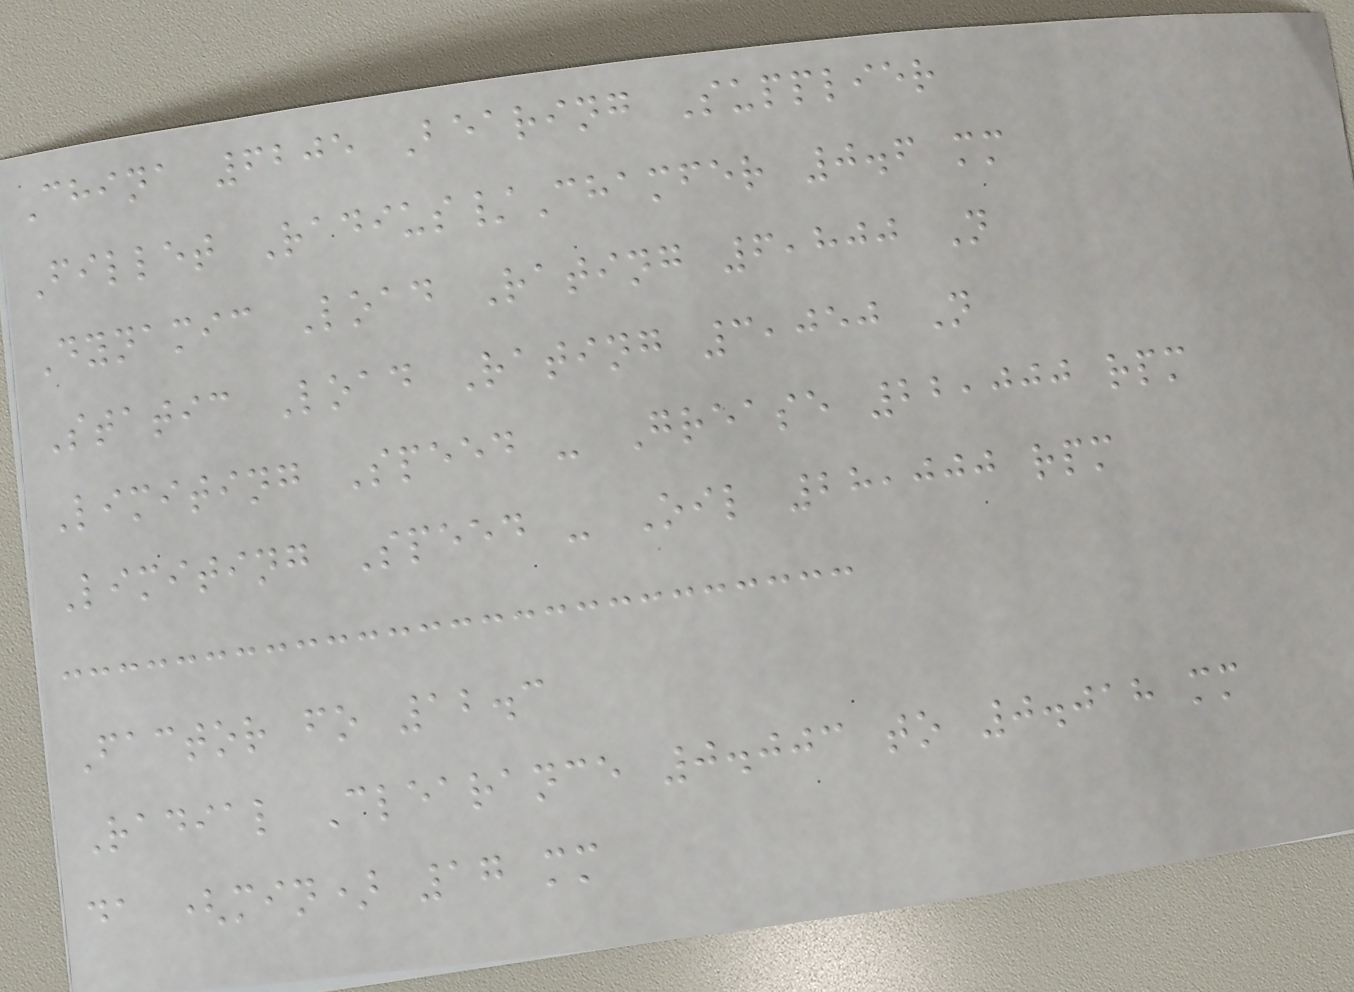China 6205 Bearing Supplier
Fillet Radius/Chamfer 0.6 mm
Dynamic Load Rating 6,800 N
Static Load Rating 3,050 N
Limiting Speed - Grease 22,000 rpm
Limiting Speed - Oil 28,000 rpm
Factor fo 12.3
Radial Clearance 0.003 to 0.018 mm
da (min) 17 mm
